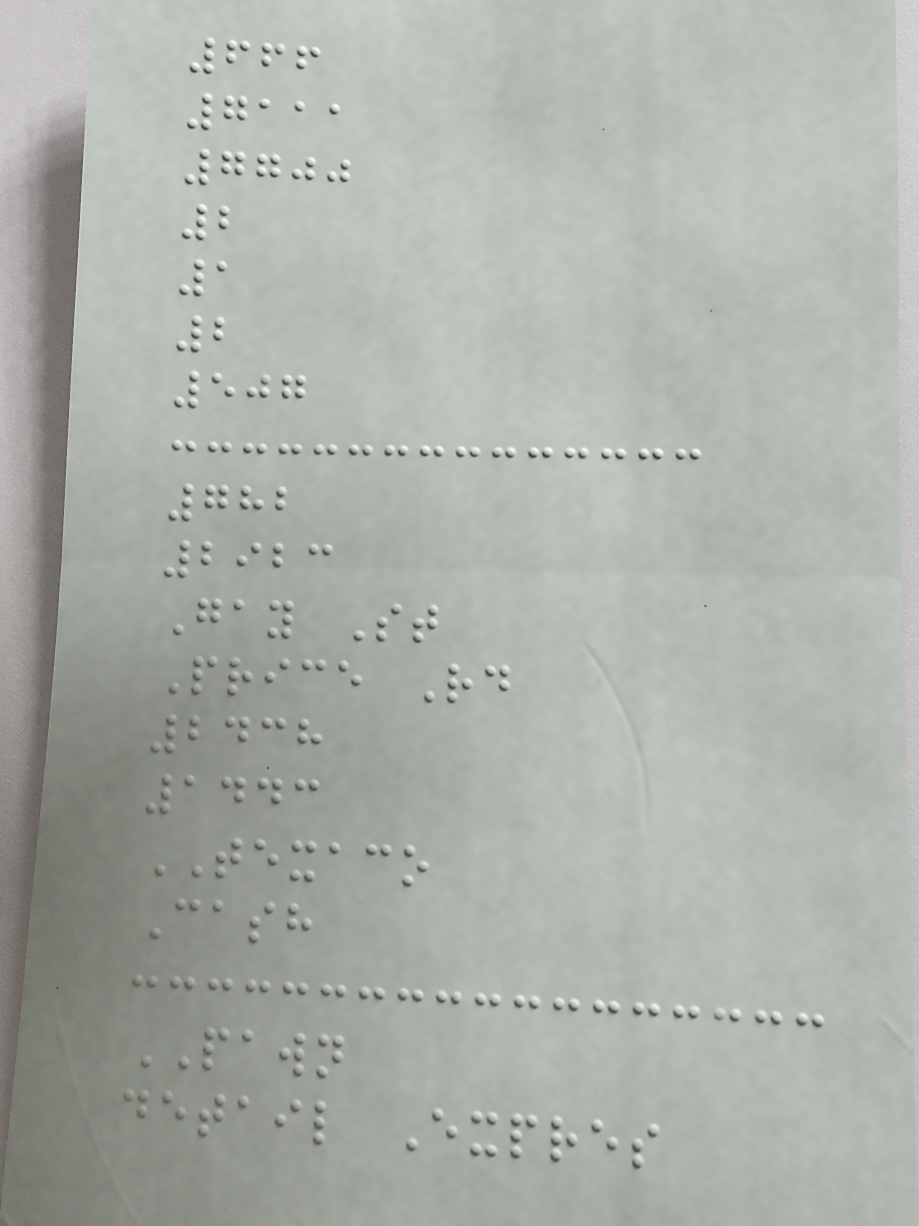666
7111
7700
2
1
2
507
782
2923
Gay St
Price Rd
2438
1443
TEXACO
Cash
PAWN
detail Expres
